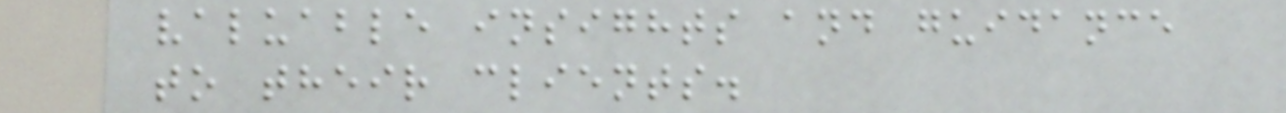valuable insights and guidance
to their clients.
